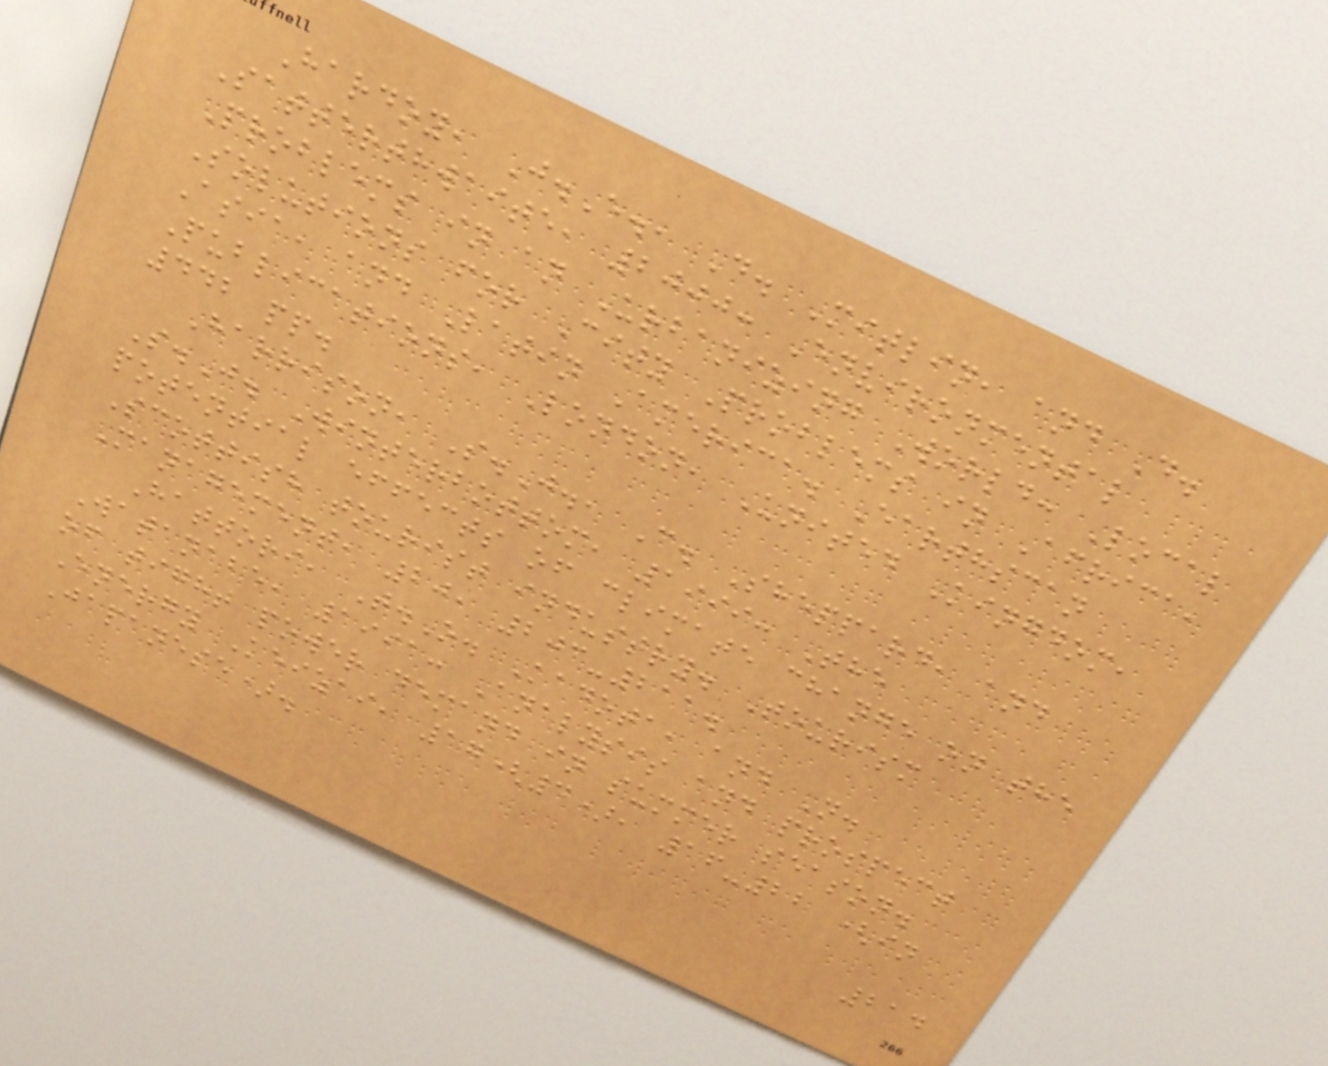Hardoy, J.E., D. Mitlin, and D.
Satterthwaite, 2000: Environmental
Problems in an Urbanizing World: Local
Solutions for City Problems in Africa,
Asia, and Latin America. Earthscan
Publications, London, United Kingdom,
442 pp.
Harrison, S.J., C. Sheppard, and
S.J. Winterbottom, 1999: The
potential effects of climate change on the
Scottish tourist industry. Tourism
Management, 20, 203-211.
Hattori, T.O. Kadota, and N.
Watanabe, 1991: Analysis and prospect
of tight power demand in summer season.
Energy Keizai, 17(4), 16-22 (in
Japanese).
214
